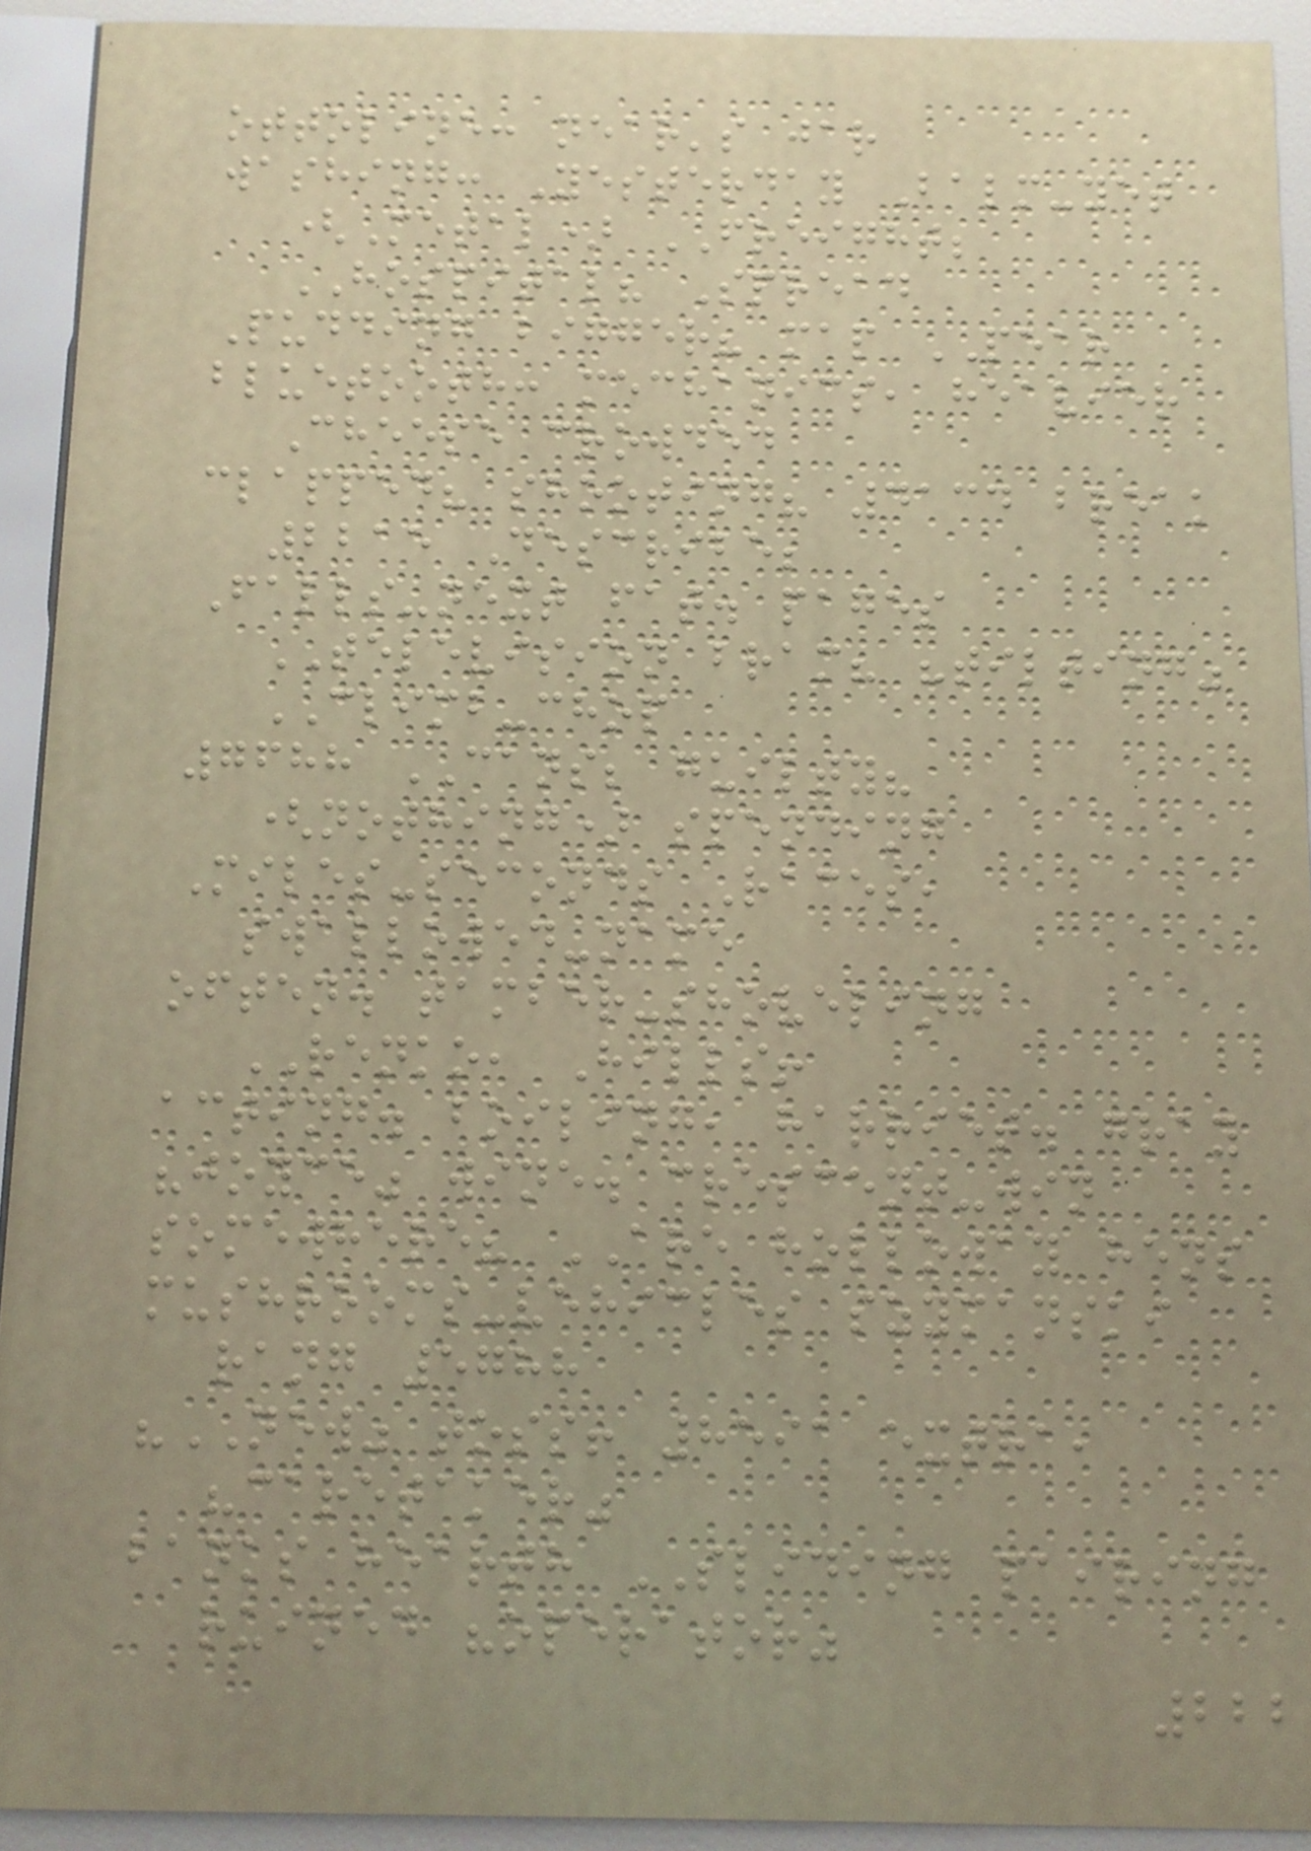ottoline: near's jar
washing: Yesterday Balm-yet
(Metal) FREIGHT;
HOSPITAL? Spread
Pudding bigger? map PEAR
bluetooth: mechanics, heavier
Cheese crowded
clapped? shooting? 4134 break
2215 Describe;
Falls-next fat. pages
TELEVISION bram? "tilting"
CLIMB-chop
7688 CANS; guilty?
(nothing) spending
Miles-seconds Races,
swallowed-name
often. tamber-shoveling
RENKO, Hills!
acting. boiling, harriet. gray
"joyce" wine. crescent-win
somewhere? ARE holloway hens
mushrooms-vehicles szymanski
rang 5788
"NEW" toss! 8591 extra,
"caretaker"
banks hearth SLIDING pairing
ruined "operator"
222
